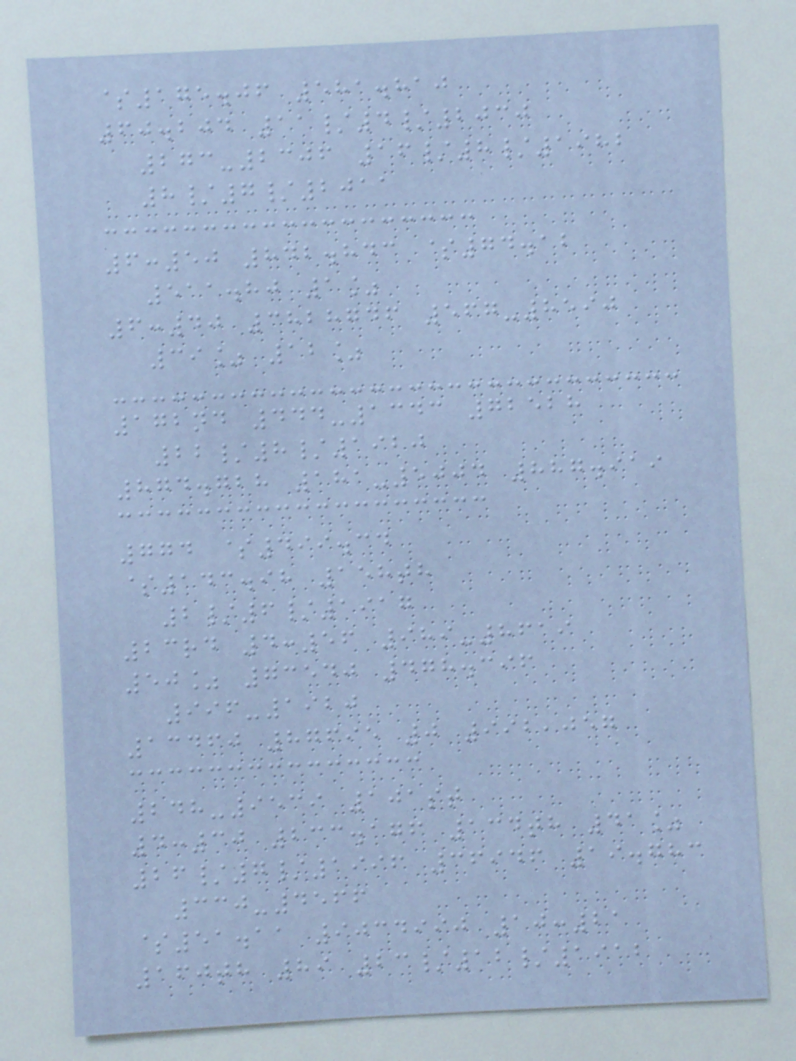$175.06 581.810
60.204 11/4/2030
273-2306 16/8/1982
8/7/2011
6:50 842.843 $74.12
511.80 1%
6:40 3828746 567-8590
39% 12%
172nd 444-1343 72528
22/8/1920
874.728 181-5004 887.919
774 $499.34
$143.98 158th
2/6/1917
23rd 4:56 989-8619
50% 73540 478.396
996-1920
13460 87695 0 992,057
248-9539 101st
4:30 233.176 134th 41%
26/7/1996 36946 19.783
330-4566
$51.11 9034990 10:21
160th 89 23/12/1912
